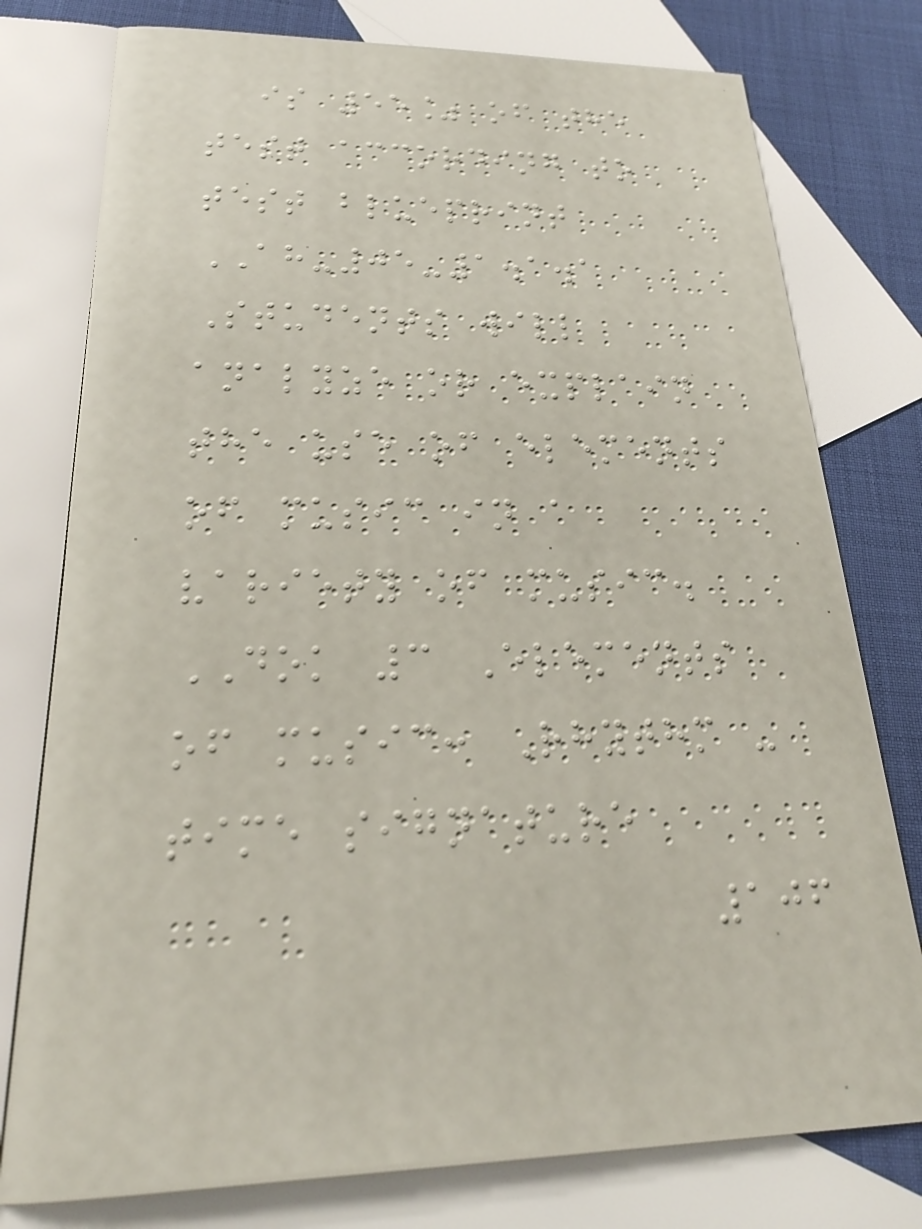is 55% of the
test according to
test blueprint
AH-05-1.1.1
Students will
analyze or explain
the use of elements
of music in a
variety of music.
DOK 3 Elements
of music: Rhythm -
time signature
106
